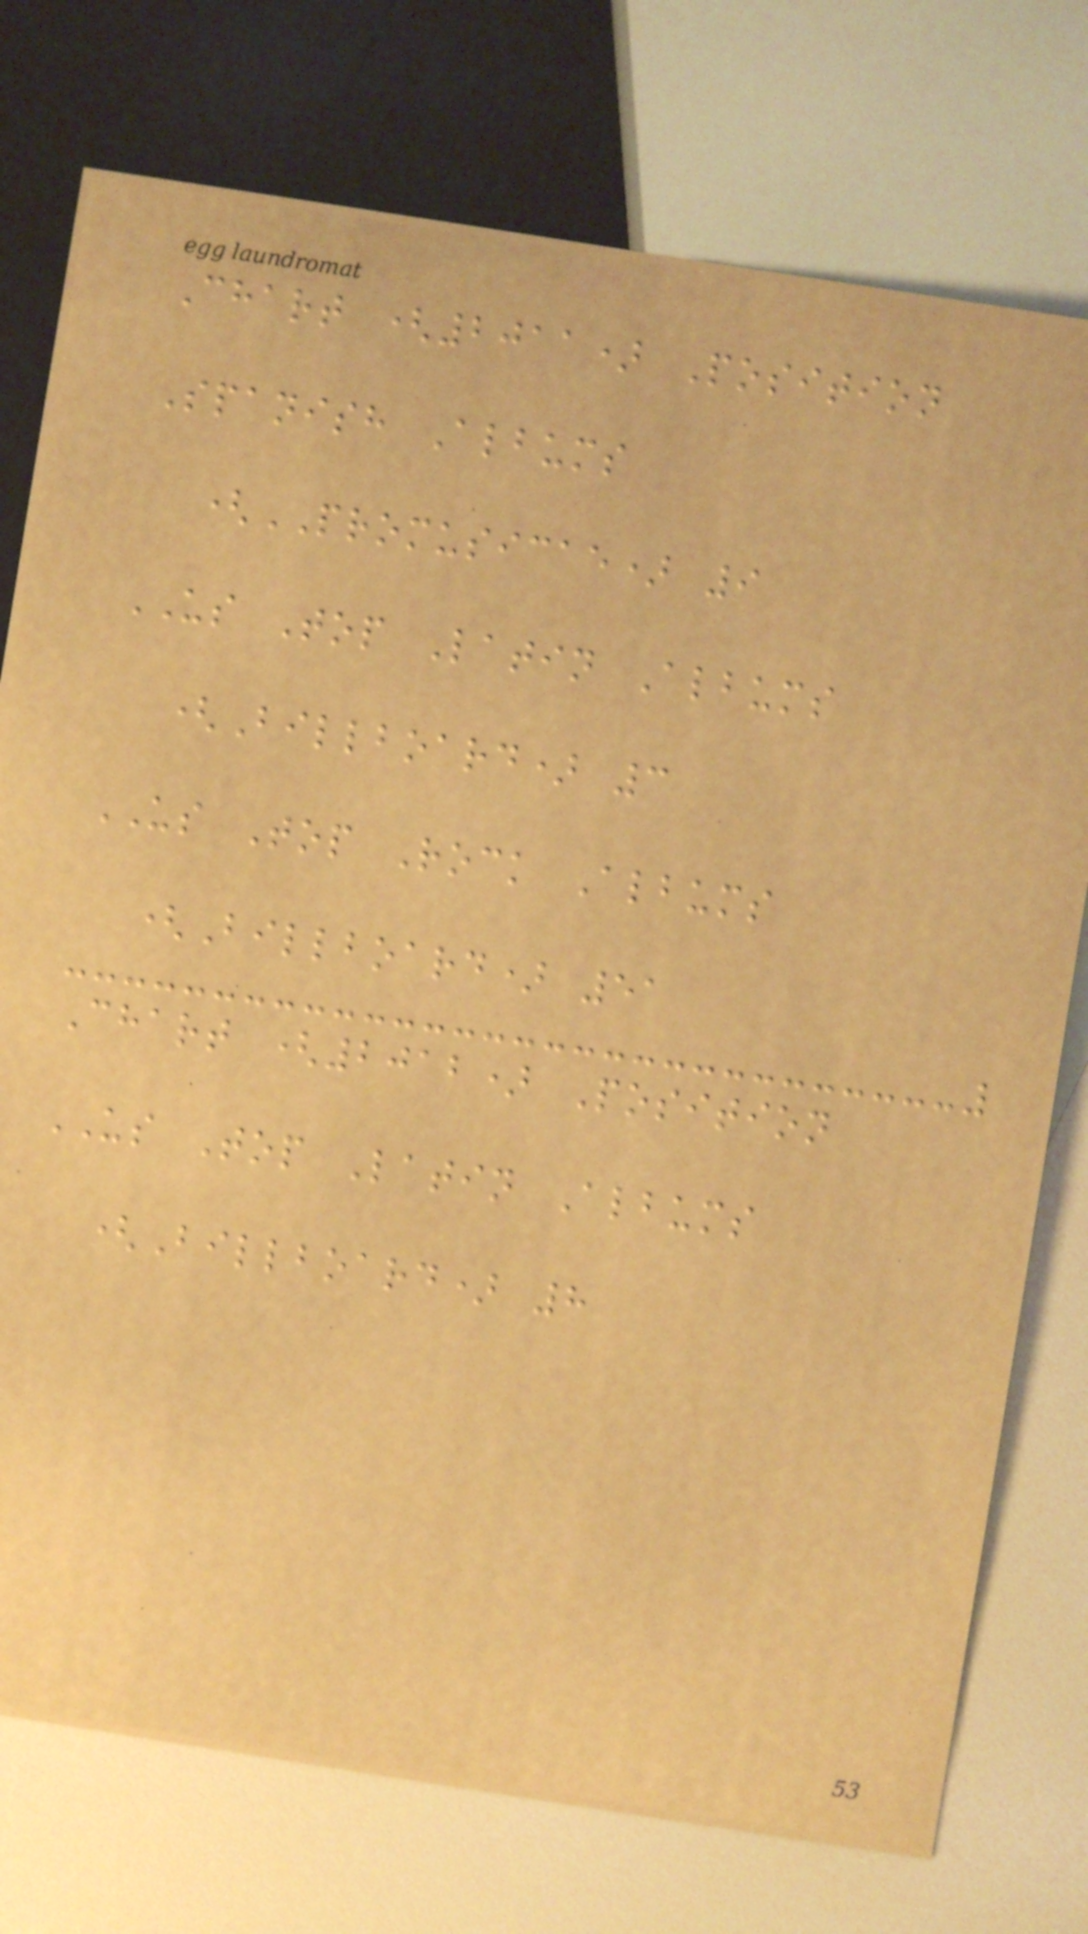Chart (2011) Position
Spanish Albums
(PROMUSICAE) 9
US Top Latin Albums
(Billboard) 3
US Top Rock Albums
(Billboard) 51
Chart (2012) Position
US Top Latin Albums
(Billboard) 8
